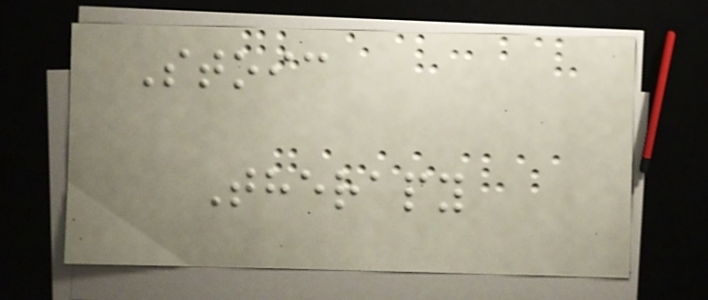Stoic
Therapy
